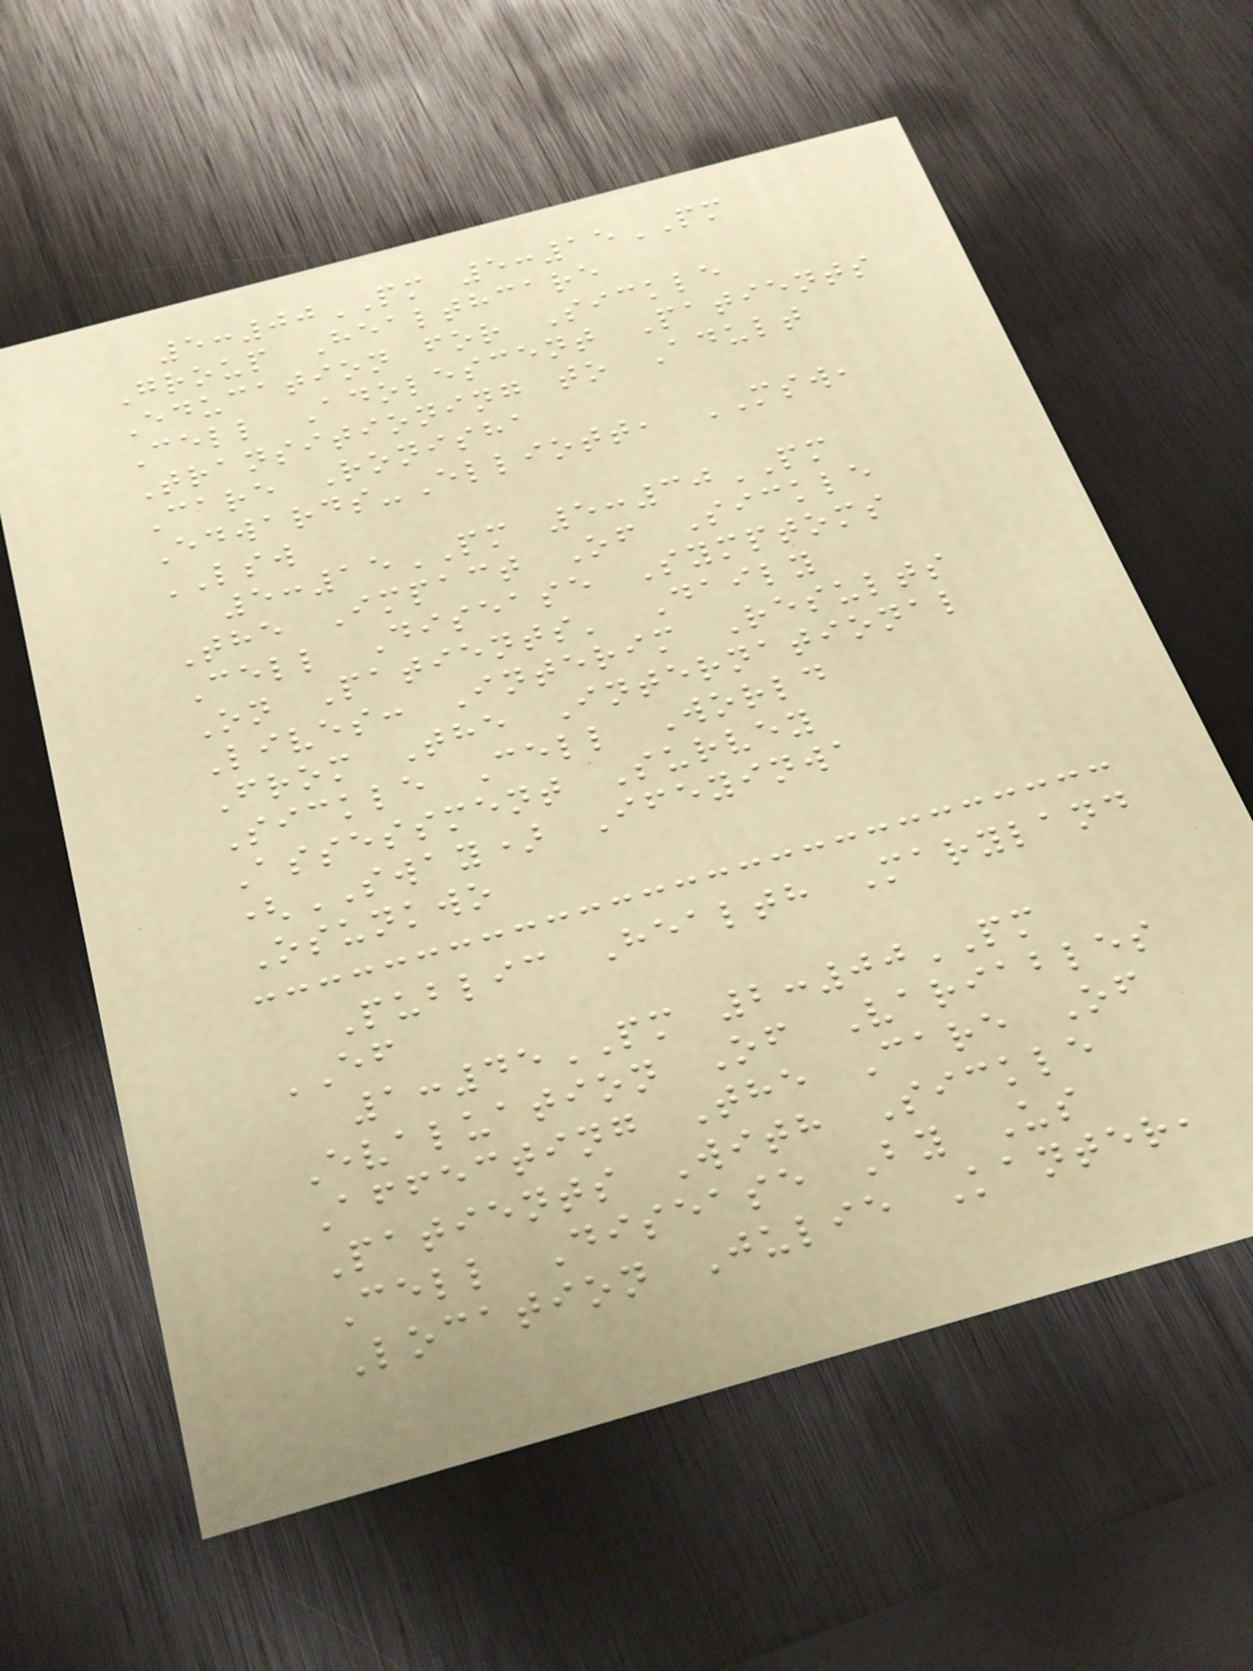5:00PM 5:15PM
Group Healthcare
Education for Sickle
Cell Adolescent Patients
Transitioning to Adult
Care Ronisha
Edwards-Elliott, MSW,
LSW
5:15PM 5:30PM
The Impact Of Sickle
Cell Disease Symptoms
On Patients' Daily
Lives: Interim Results
From The International
Sickle Cell World
Assessment Survey
(SWAY) Ifeyinwa
Osunkwo
Public Health Maryland
EF
1:45PM 2:00PM
Evaluation Of Variables
Affecting The Care Of
Patients With Sickle
Cell Disease By Us
Location Julie Kanter,
